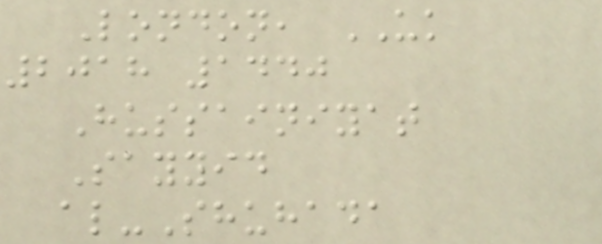London, UK
2018 1440
Hussainiyat
Sayyid
al-Shuhada
